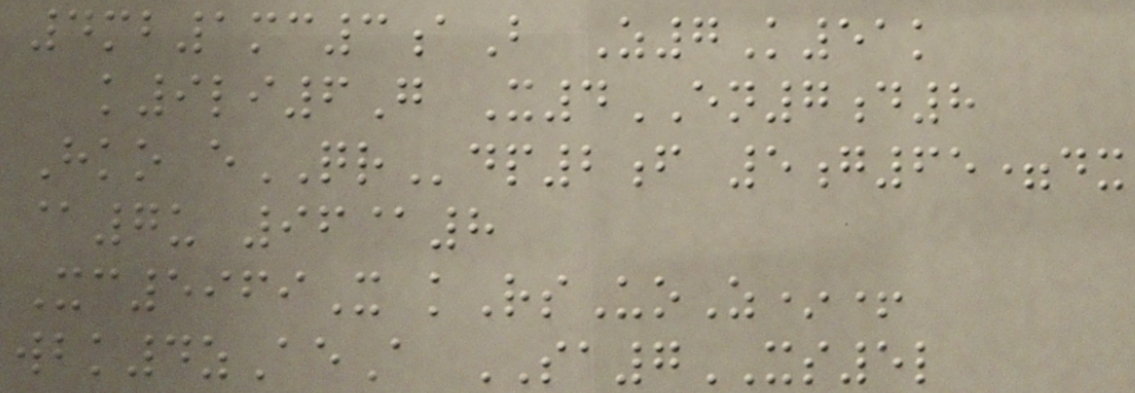4mb1mc3aB Z7K51k
k9li6G X4EN7d8
Hko eQRdp2f 5g65=dx
@7u 96@8
Xc5969X kRsUoZ*+
wbk4zAeA SA7XS5l
